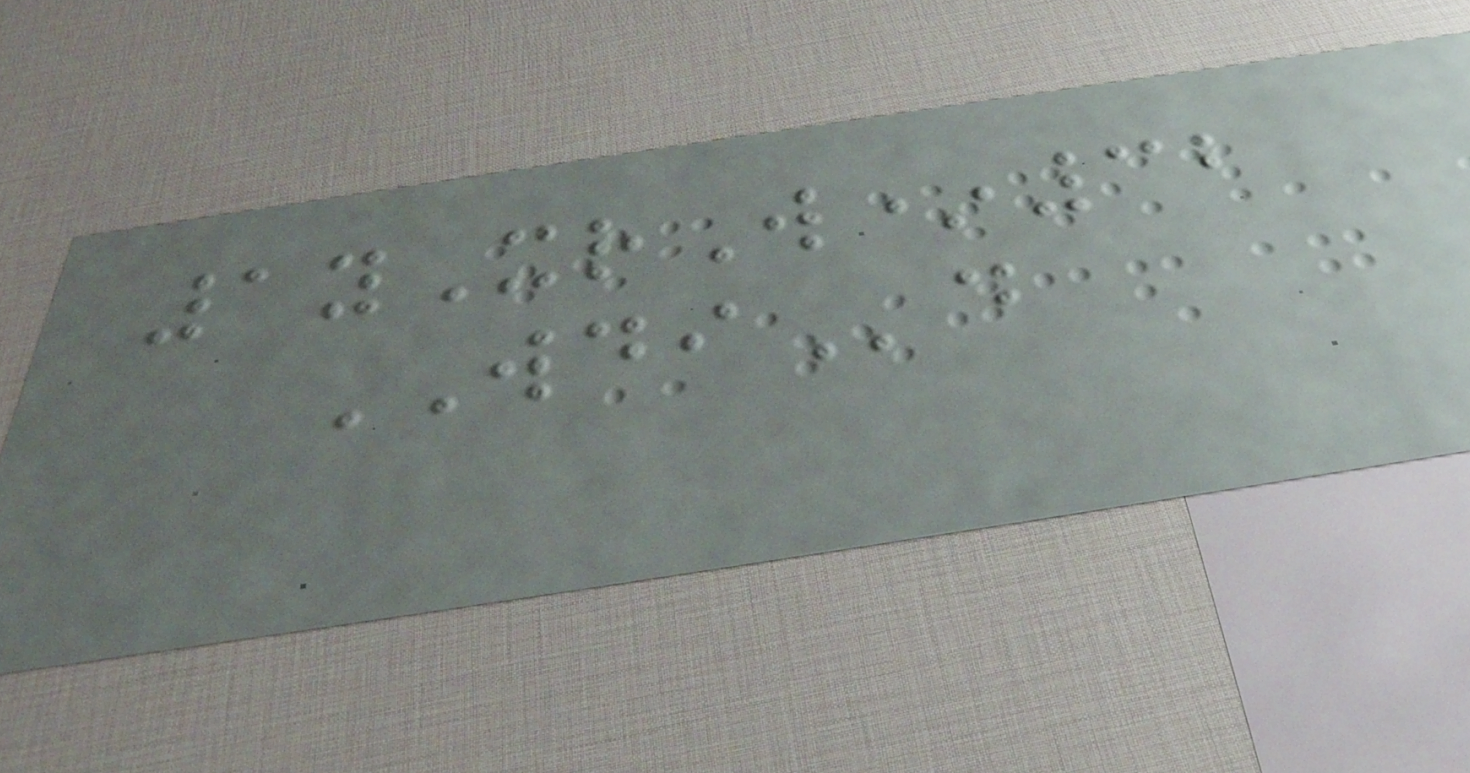1yXrW*32
WDId
